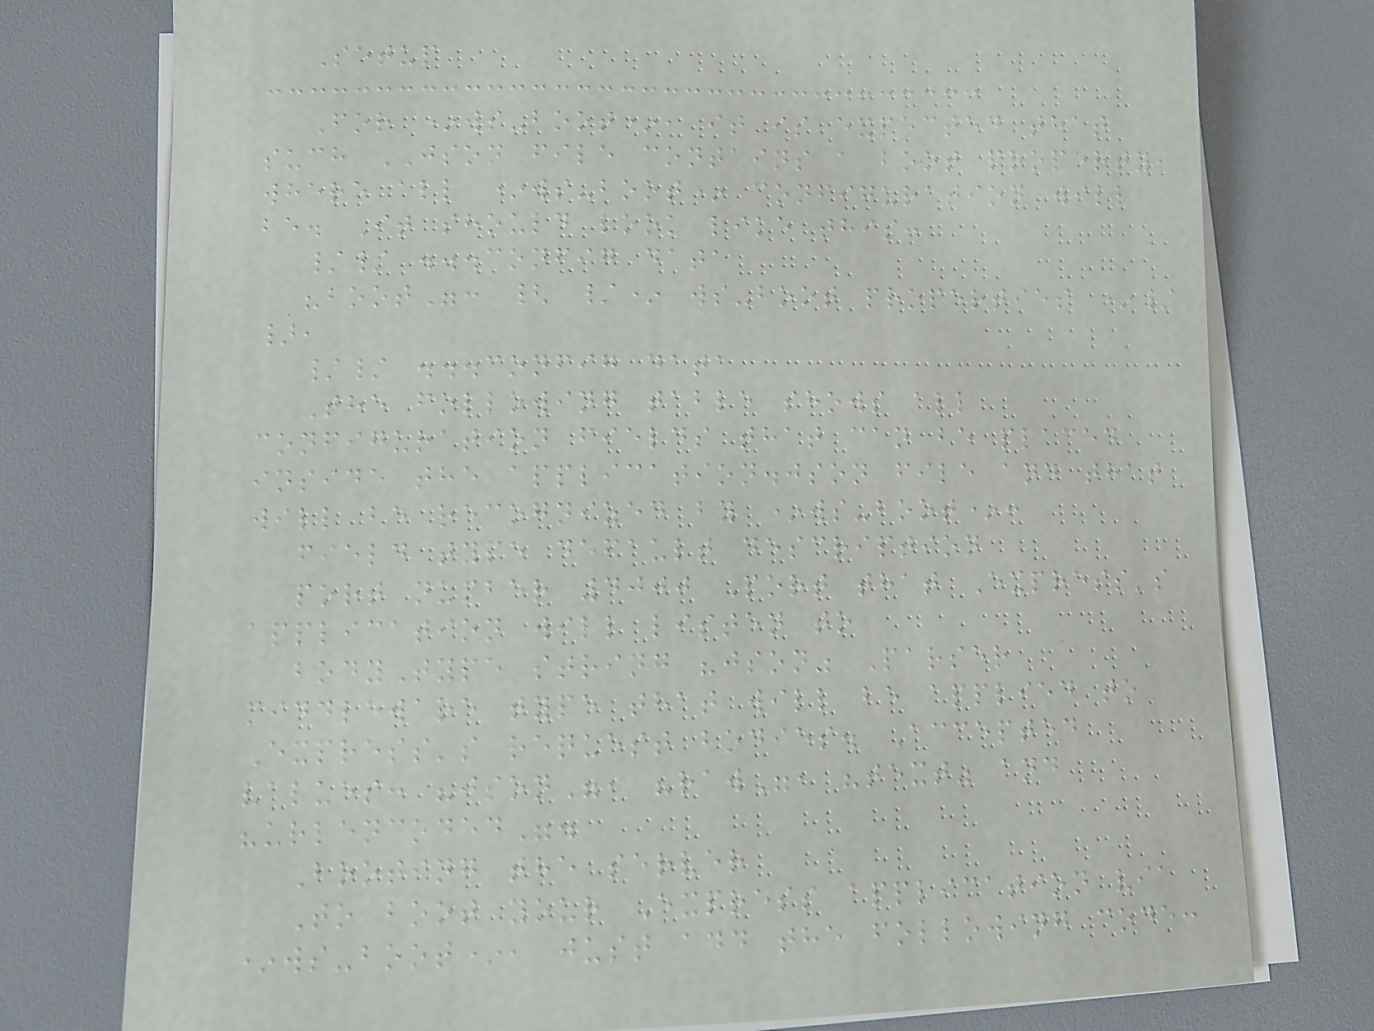Setup
For *ws-boot*, it is expected that
such JSON file contains a boot property,
where all *ws-boot* configuration will
be. It should look like this:
// ...config data
"boot": { /* ws-boot properties */
},
// ...config data
The following table shows all
configuration fields that can be placed
inside the application.json file and that
will be recognized by *ws-boot*:
field type default description
port number 4000 Port that Express's
application will listen to
bodyType string "json" Parser
middleware type that will be applied to
Express's request bodies. Accepted
values: "json", "raw", "text" and
"urlencoded".
Booting the server
To boot your Express application via
*ws-boot*, just add the following code:
